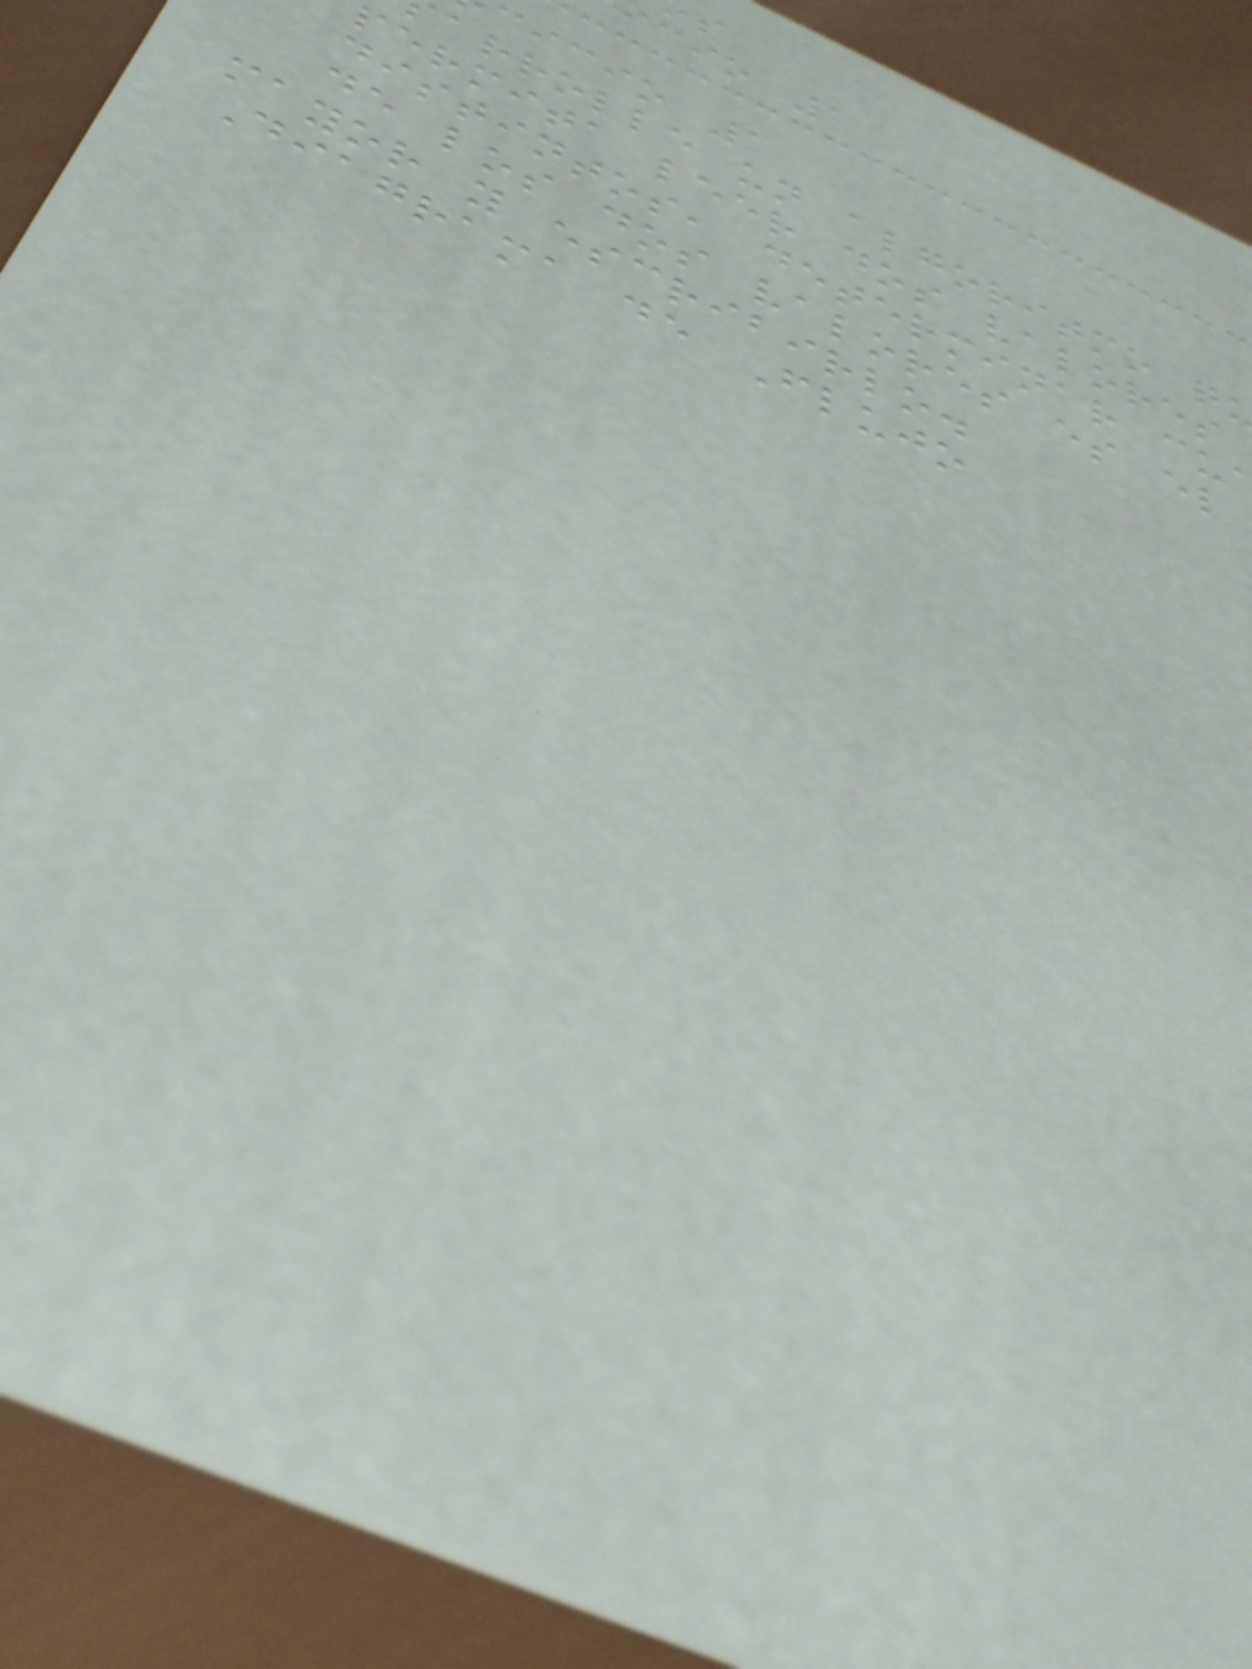icio 1
cicio 1
arrolle un algoritmo q
permita leer dos valores
distintos, determinar cu
de los dos valores es el
mayor y escribirlo.
Diagrama de Flujo
